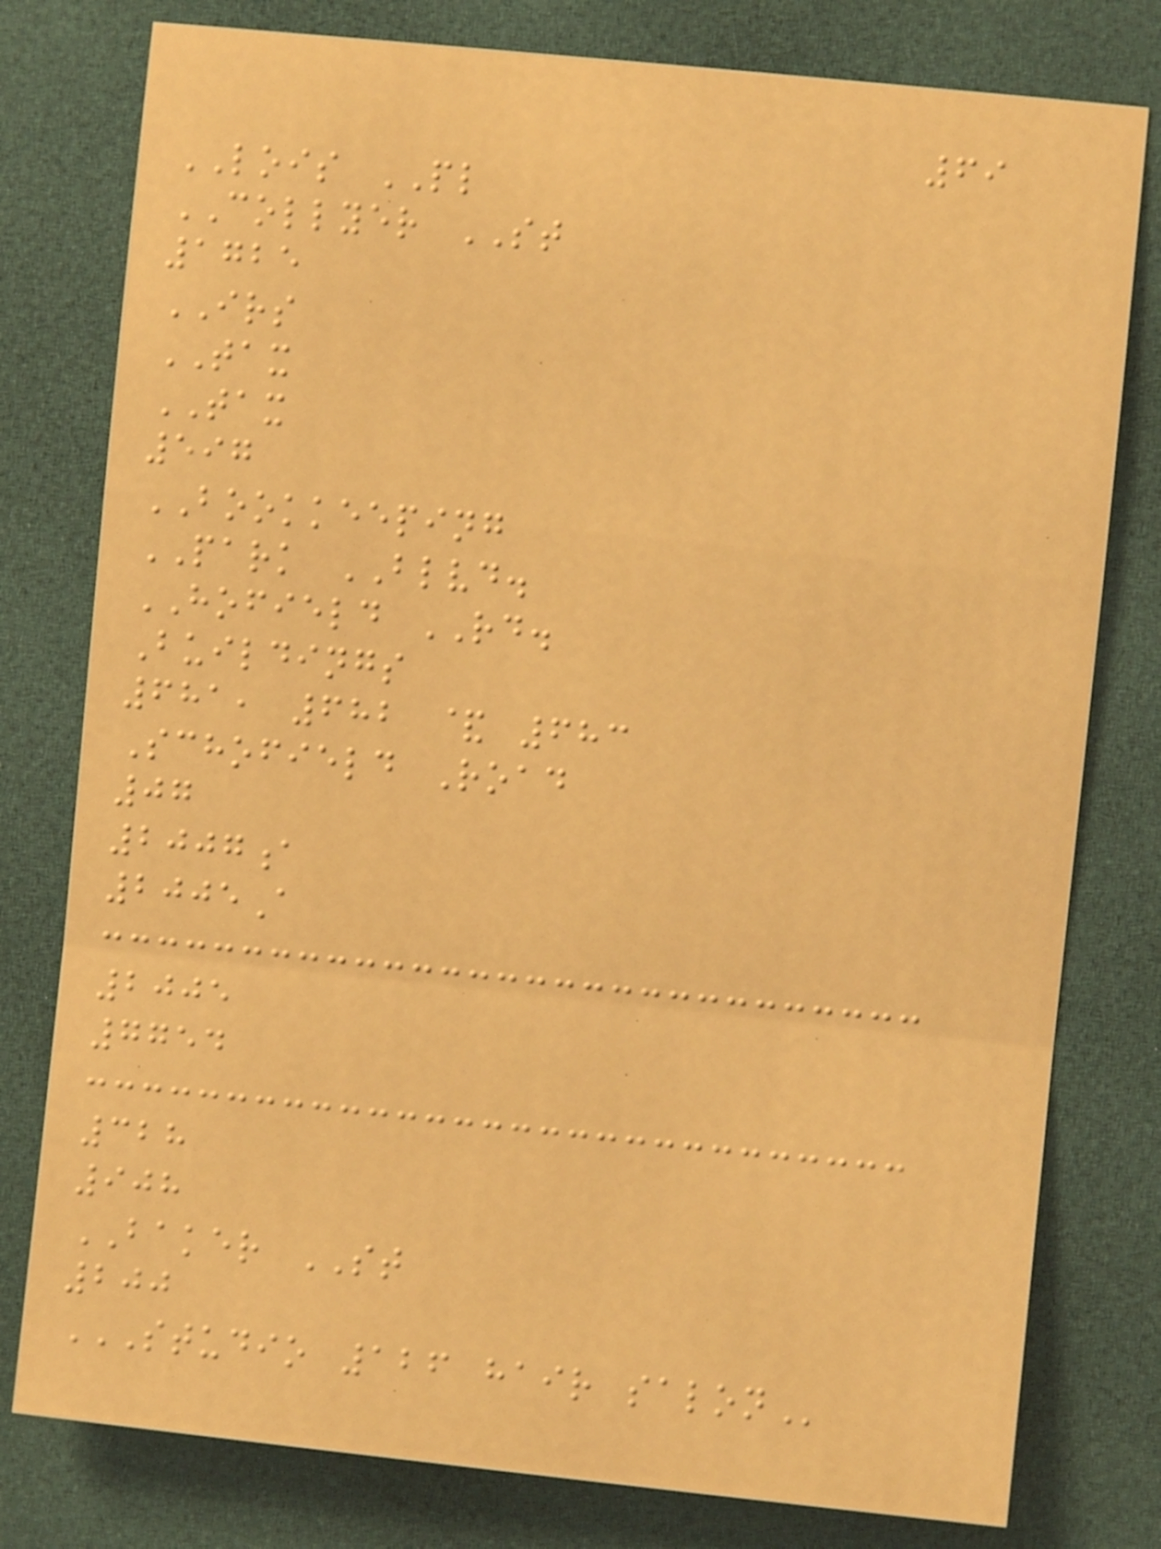69
LOIS PL
COLLYER ST
1725
IRS
TAX
TAX
597
BOOKKEEPING
PARK BLVD.
HOFIELD RD.
Buildings
681, 682 & 683
Schofield Road
07
2007a
2005A
2005
7754
328
908
BAKER ST
200
STUDIO 126 HAIR SALON
